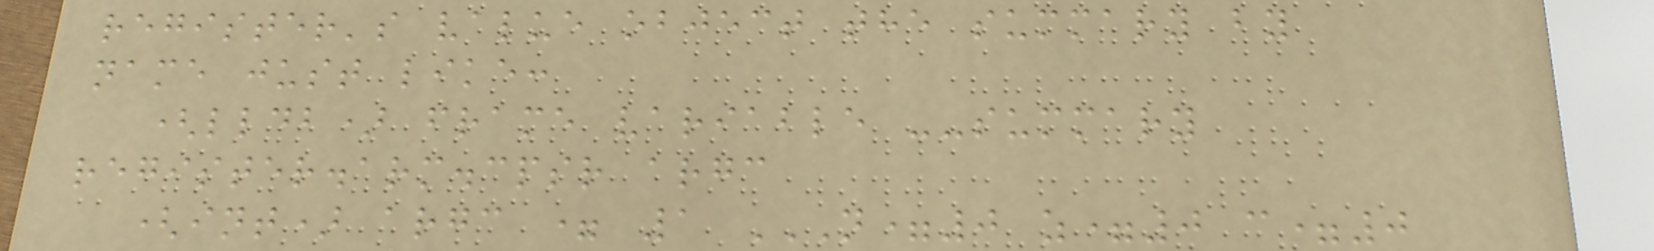register's value object the summary by
name just like:
(lldb) frame variable --summary
register.arm.cpsr argc
(int) argc = 1 N=0 Z=0 C=0
